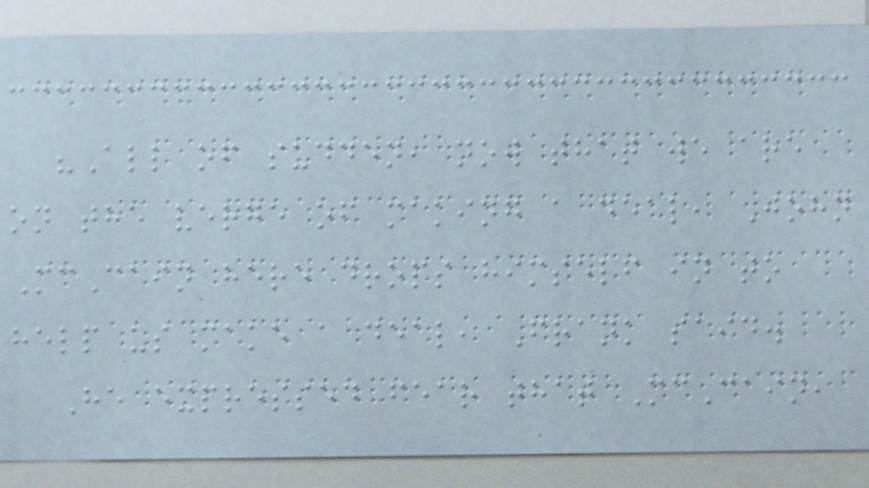"All of sudden, now that we are
on the verge of making a deal, John
McCain here drops himself in to
help us make a deal, Frank said.
He expressed fear that McCain,
